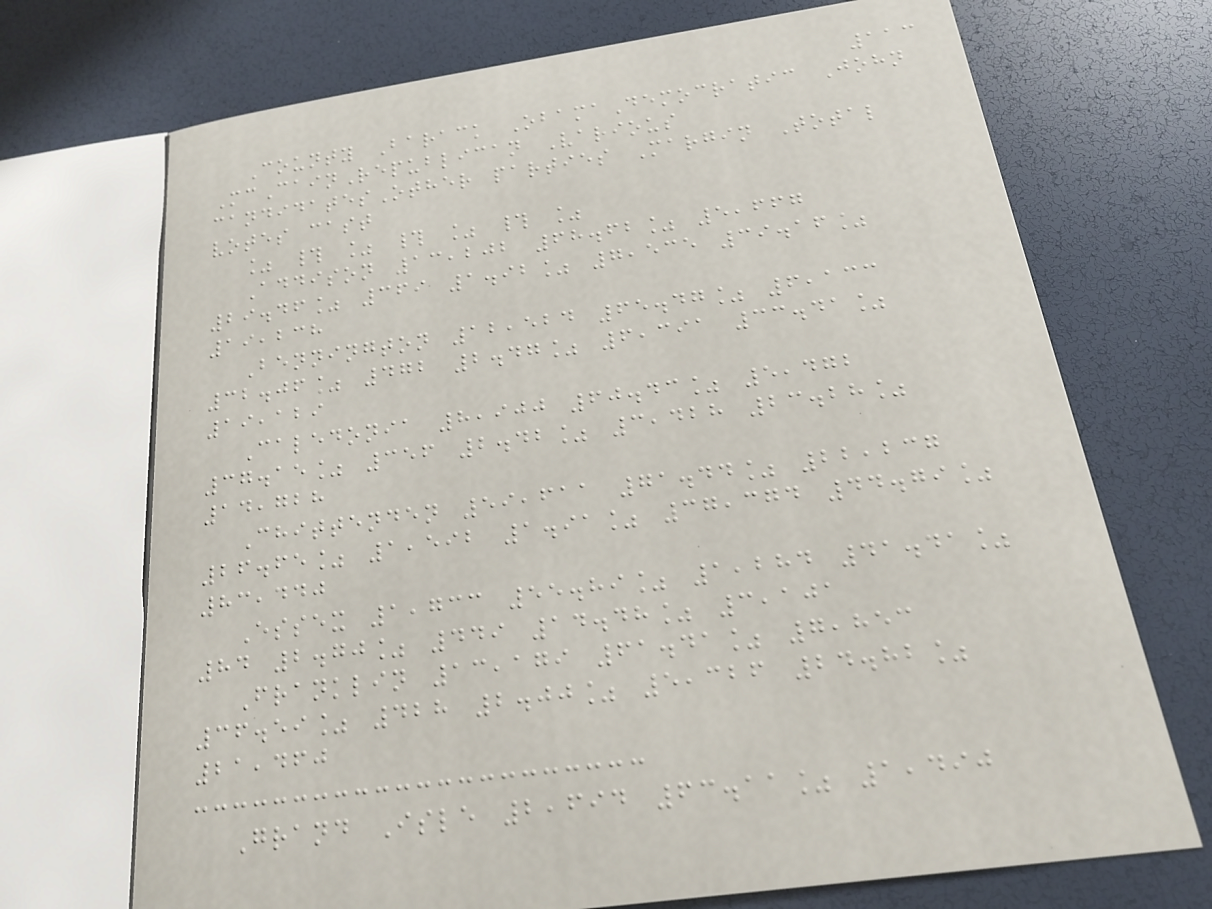113
County Barack ObamaDemocratic John
McCainRepublican Various
candidatesOther parties Margin Total
votes cast
% # % # % # %
Addison 13,202 68.62% 5,667
29.46% 369 1.92% 7,535 39.16%
19,238
Bennington 12,524 65.47% 6,133
32.06% 472 2.47% 6,391 33.41%
19,129
Caledonia 8,900 60.43% 5,472
37.15% 356 2.42% 3,428 23.28%
14,728
Chittenden 59,611 71.44% 22,237
26.65% 1,592 1.91% 37,374 44.79%
83,440
Essex 1,733 55.89% 1,284 41.41%
84 2.70% 449 14.48% 3,101
Franklin 13,179 61.41% 7,853
36.59% 428 2.00% 5,326 24.82%
21,460
Grand Isle 2,694 63.11% 1,490
